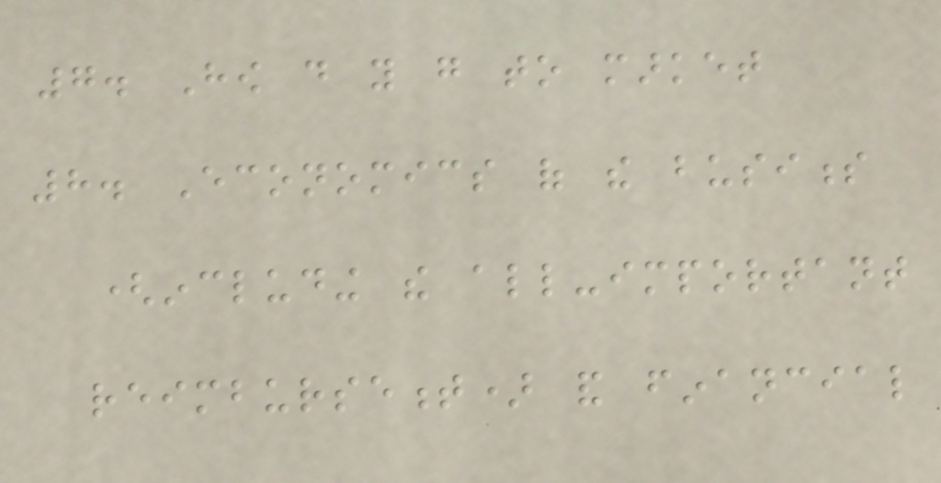7. How do you go to market
8. Economics of the business
(including the all-important
reimbursement) and financial
